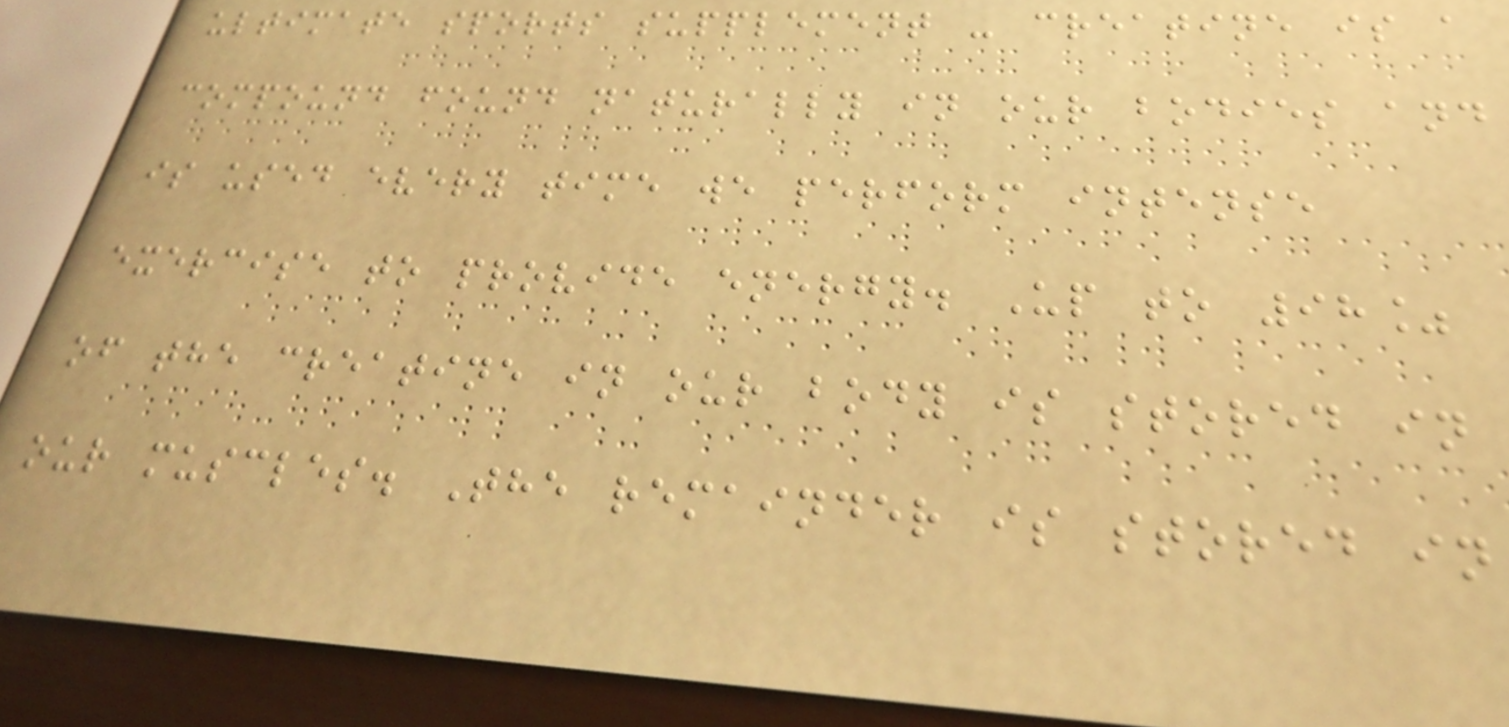ultimate sports supplement - creatine is a
compound found naturally in our bodies and
is used every time we perform intense
exercise to provide energy. Up to 98%
of the creatine in our body is stored in
our muscles. The remainder is stored in
